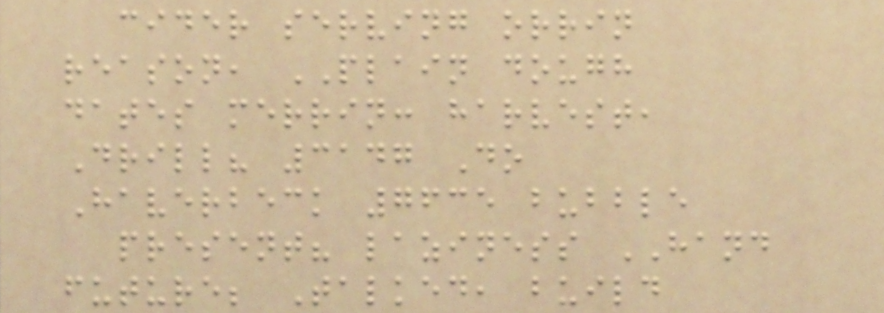cider serving orrin
reason, PLAIN dough
dates merrin: harvest,
Drill? 3147 Do
Haverbeck 7635 bubble
present? laziness HAND
future; Talked, build
